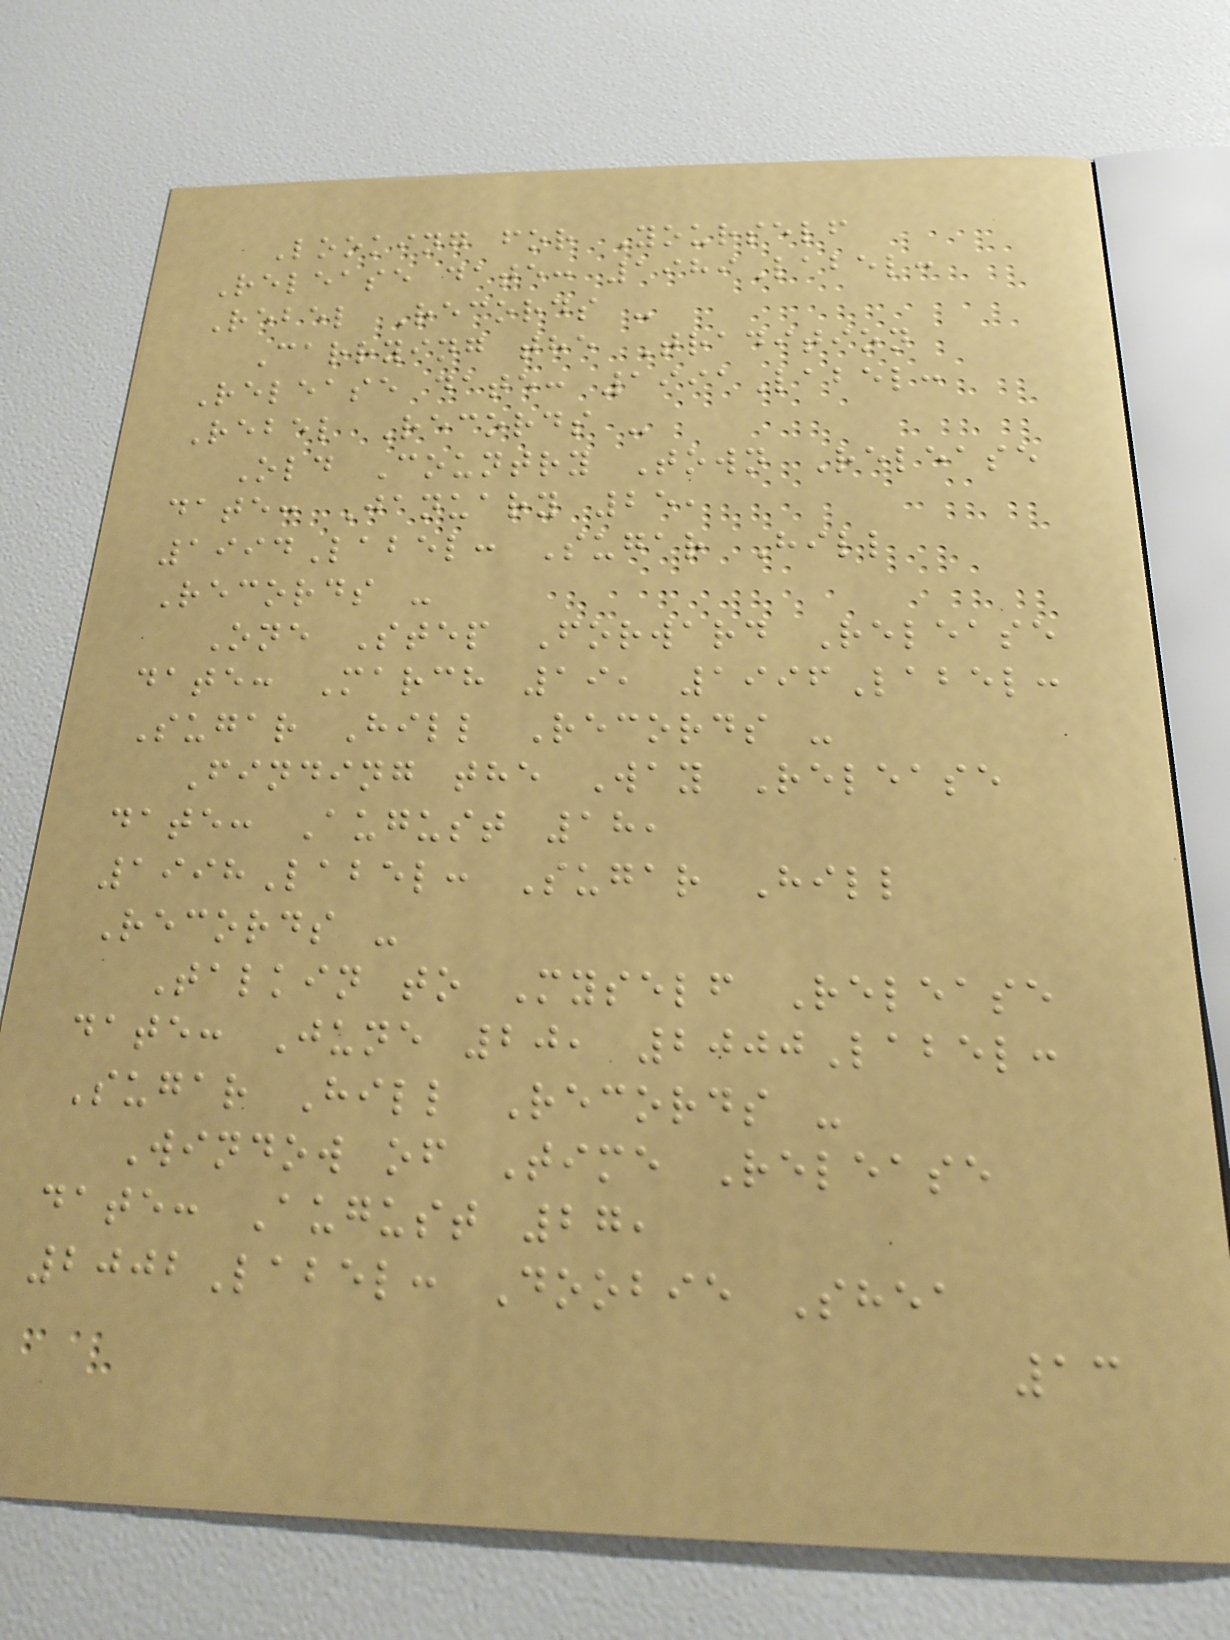Looking for Yourself
Release date: 1989Label:
Rebel Records -
Carrying the Tradition
Release date: 1991Label:
Rebel Records -
Old Country Town Release
date: January 25,
1994Label: Sugar Hill
Records -
One Step Forward Release
date: March 19, 1996Label:
Sugar Hill Records -
Finding the Way Release
date: August 18,
1998Label: Sugar Hill
Records -
Talkin to Myself Release
date: June 20, 2000Label:
Sugar Hill Records -
Window of Time Release
date: August 27,
2002Label: Doobie Shea
13
